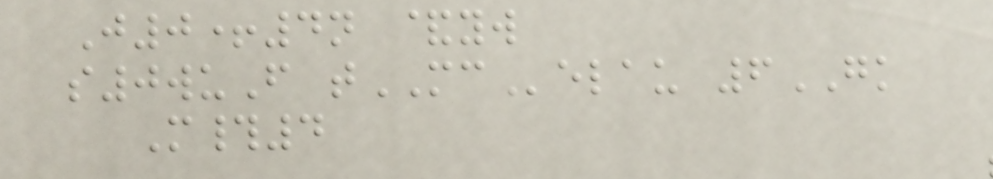J0+4n &yw
s0wuF tMCelau 6GK
M#4
